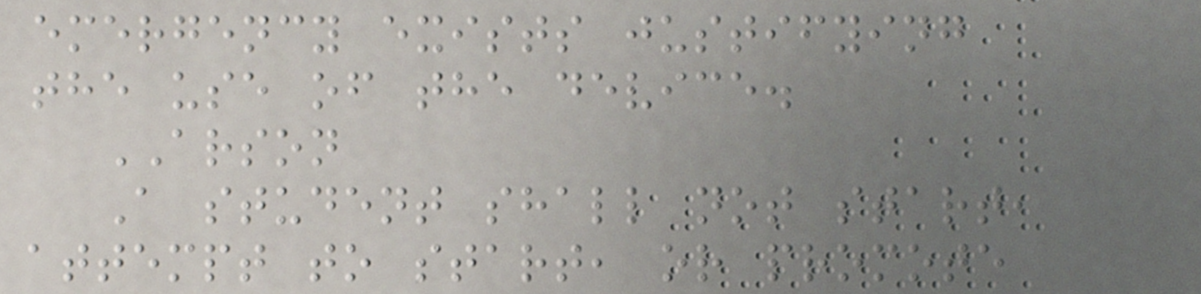emergency exists justifying
the use of the device.
ARSON
A student shall not start,
attempt to start, or promote
